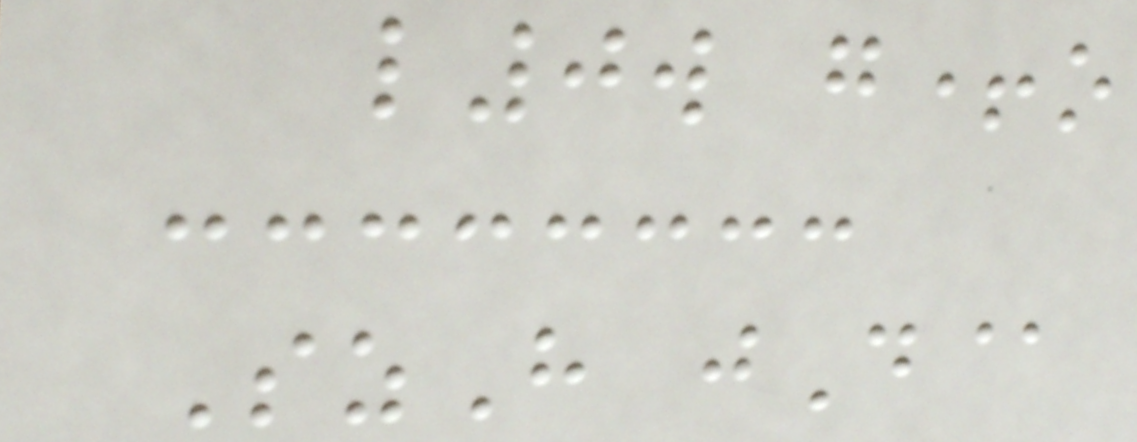l0w g+o
SzH jD@
